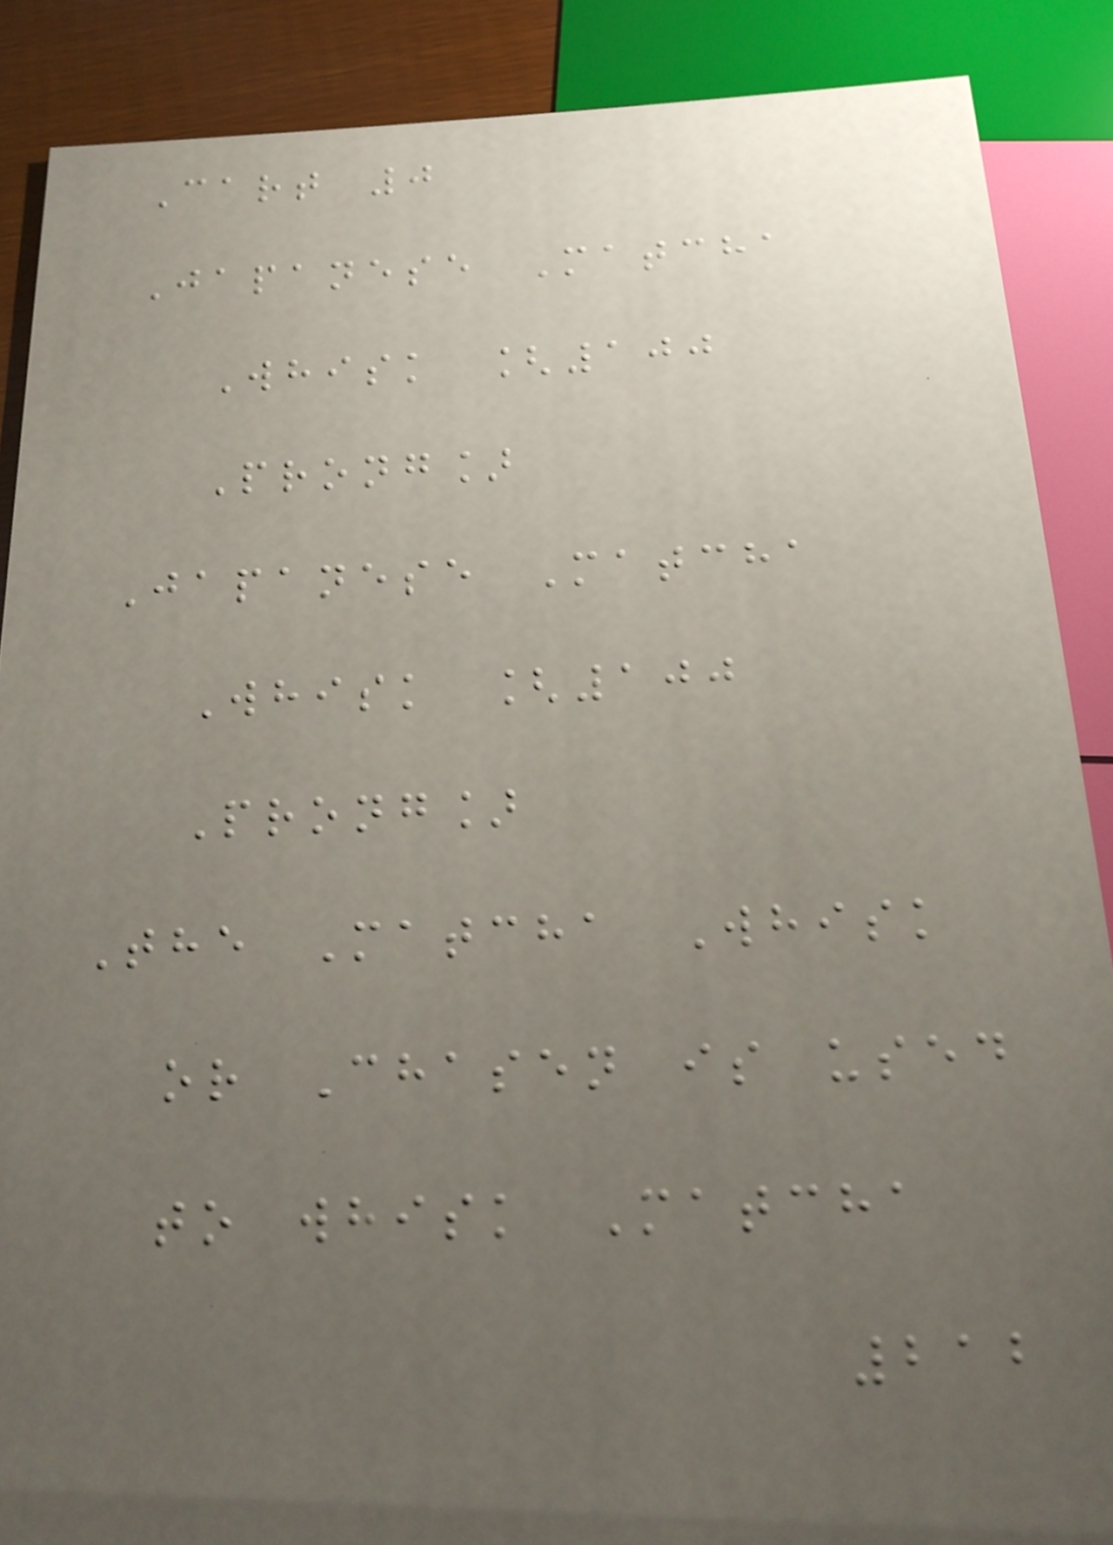Cart 0
Japanese Matcha
Whisk [100
Prong]
Japanese Matcha
Whisk [100
Prong]
The Matcha Whisk
or Chasen is used
to whisk Matcha
212
